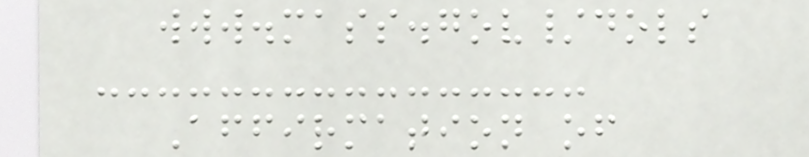www.mass.gov/dols
Affirmation of
